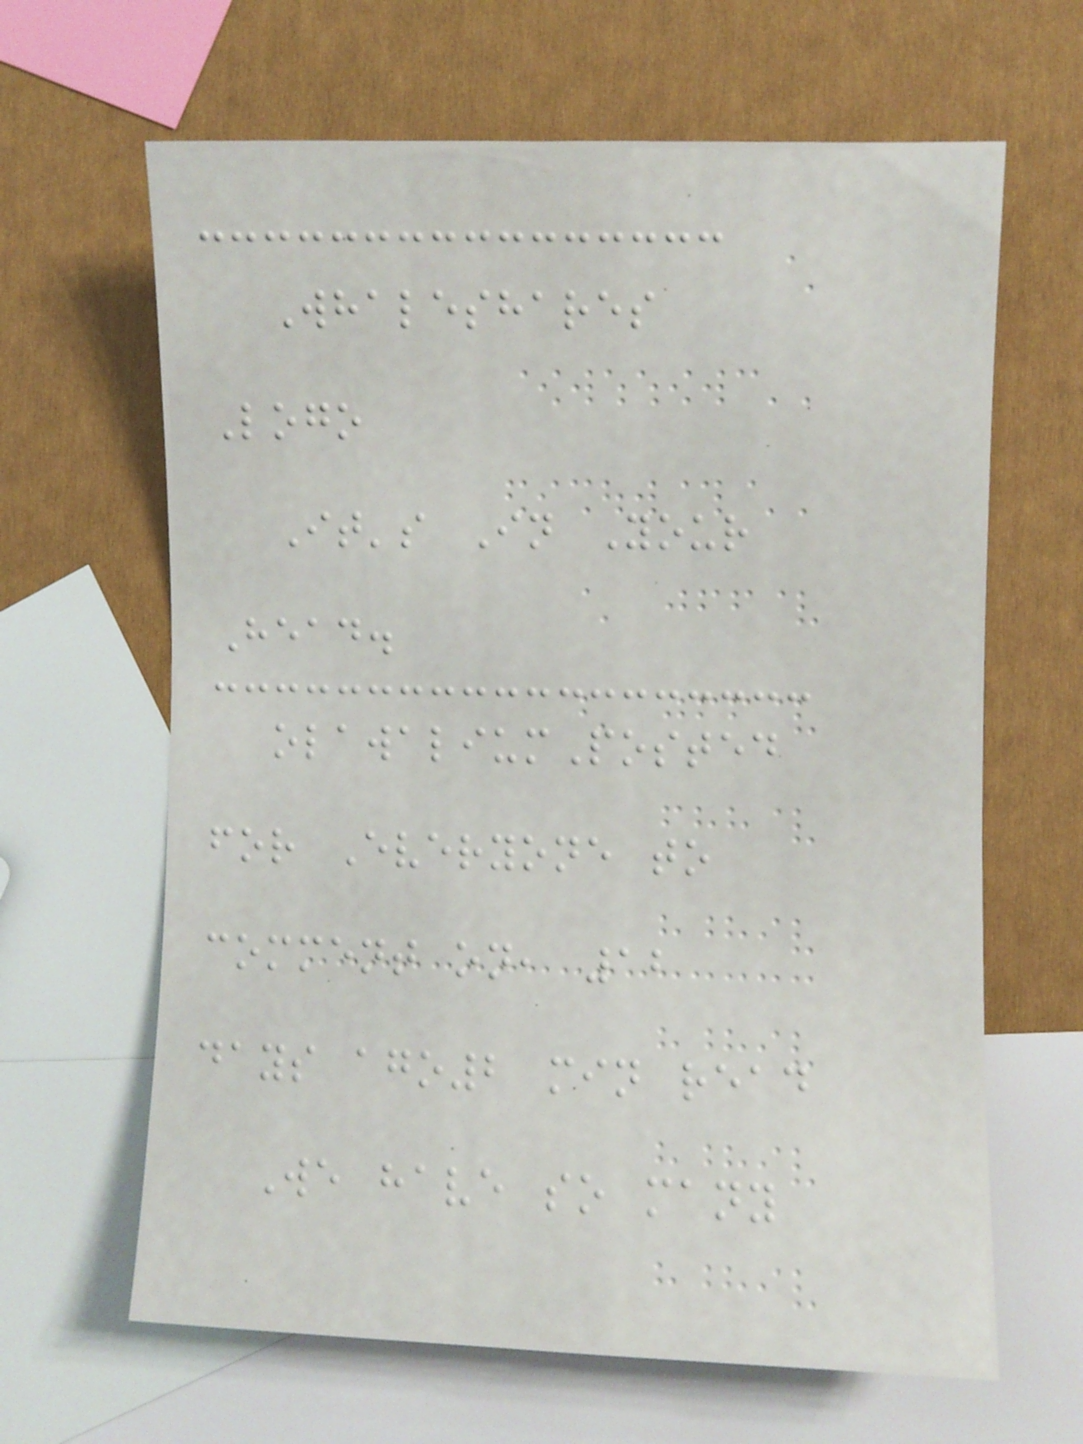Whaleshares
Logo
It's In Your
Head.
olawaliumPosted
for Everyone to
comment on, 12
days ago2 min read
We have so many
